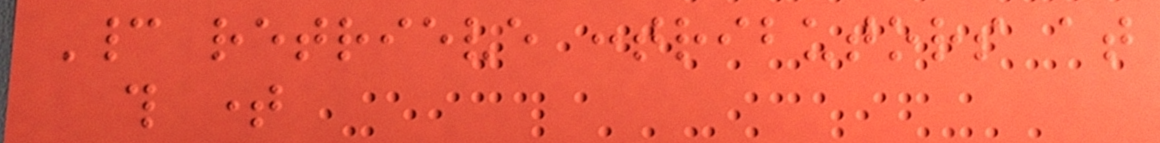Cannot retrieve contributors at
this time
